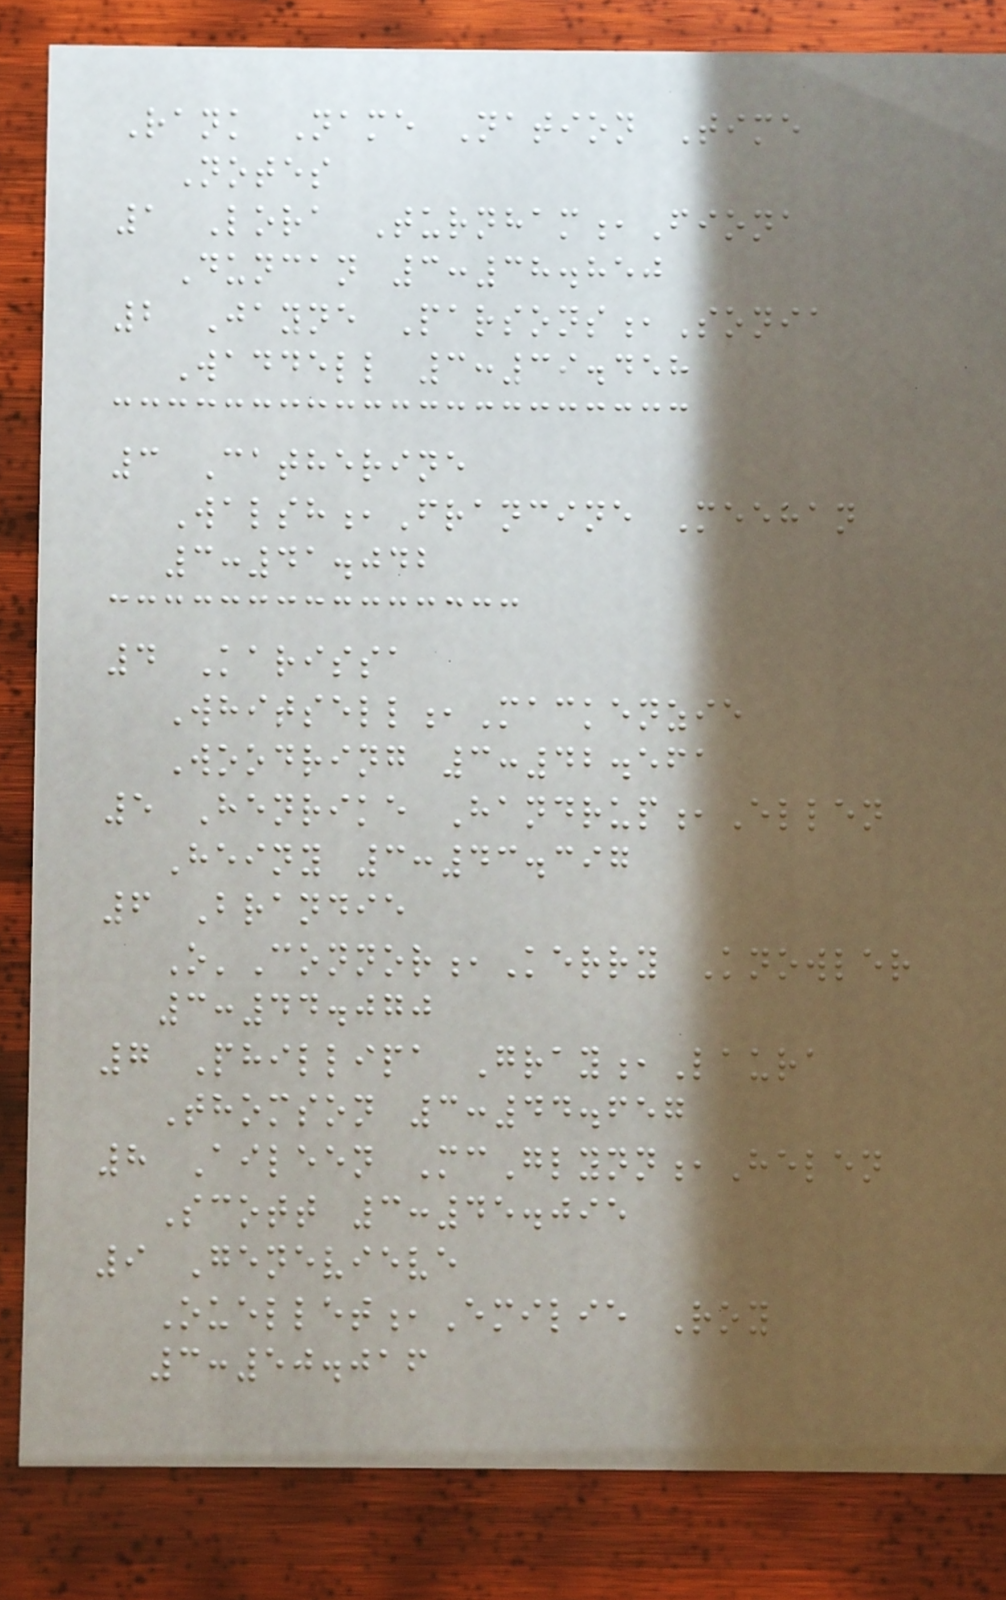Rank Name Nation Time
Notes
1 Lora Turnham,Fiona
Duncan 3:38.850
2 Jayne Parsons,Sonia
Waddell 3:39.458
3 Catherine
Walsh,Francine Meehan
3:41.042
4 Karissa
Whitsell,Mackenzie
Woodring 3:42.561
5 Henrike Handrup,Ellen
Heiny 3:43.397
6 Brandie
O'Connor,Kerry Knowler
3:44.070
7 Phillipa Gray,Laura
Thomson 3:44.657
8 Aileen McGlynn,Helen
Scott 3:45.095
9 Genevieve
Ouellet,Emilie Roy
3:50.016
